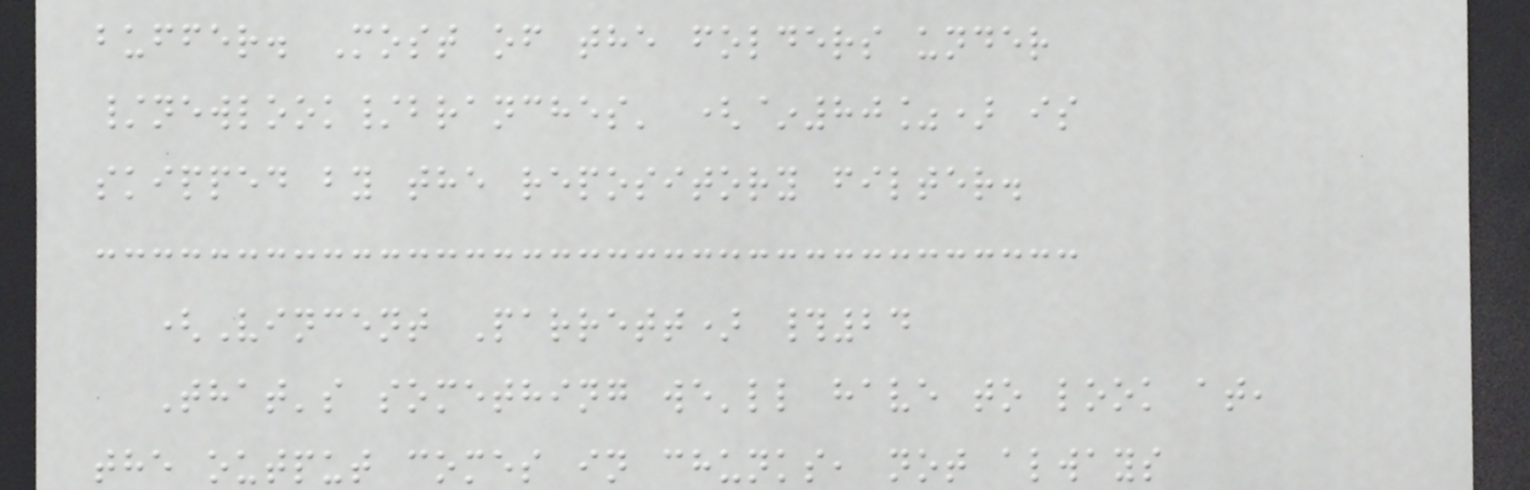buffer. Most of the folders under
/newlook/branches' (~80%) is
skipped by the repository filter.
(Vincent Parrett) #24
That's something we'll have to look at,
the output comes in chunks, not always
